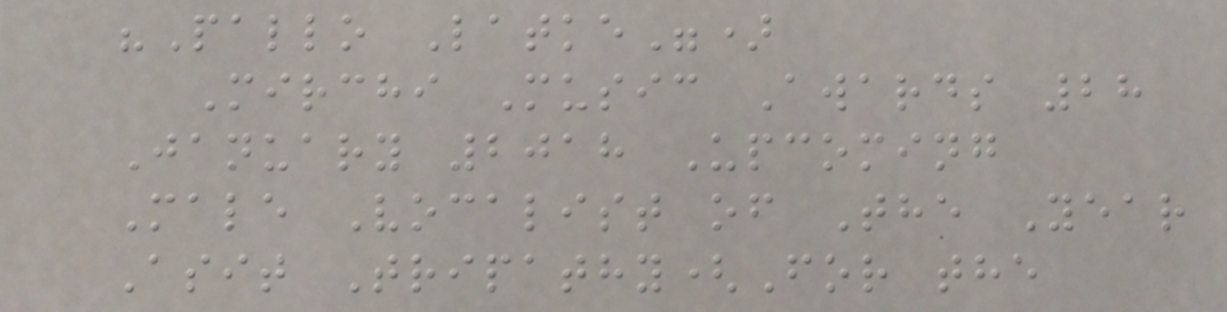"Pallo Latke")
Mirchi Music Awards 28
January 2018 Upcoming
Male Vocalist of The Year
Asit Tripathy(For the
